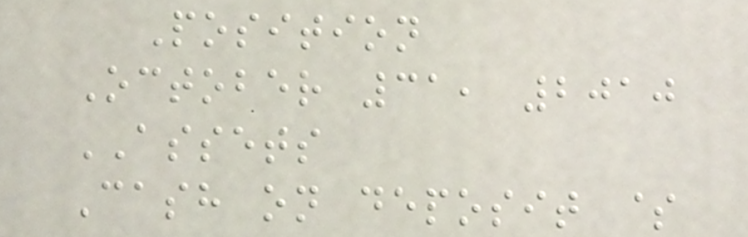Position
October 31, 2010
ASSETS
Cash on deposit $
